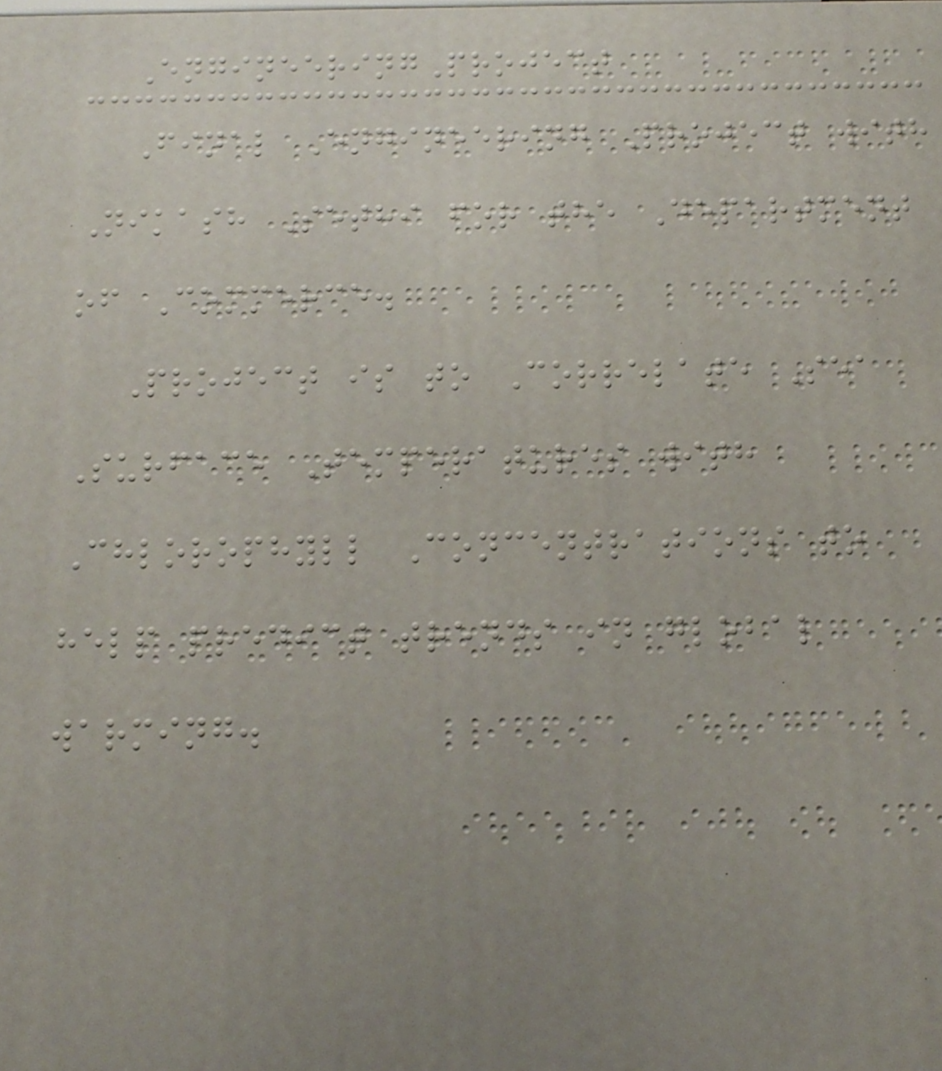EngineeringProject
Final Engineering Project with
Nikash Sethi for the Department
of Commerce.
Project is to Correlate Sea
Surface Temperatures with
Chlorophyll Concentrations to
help predict trends in global
warming.
